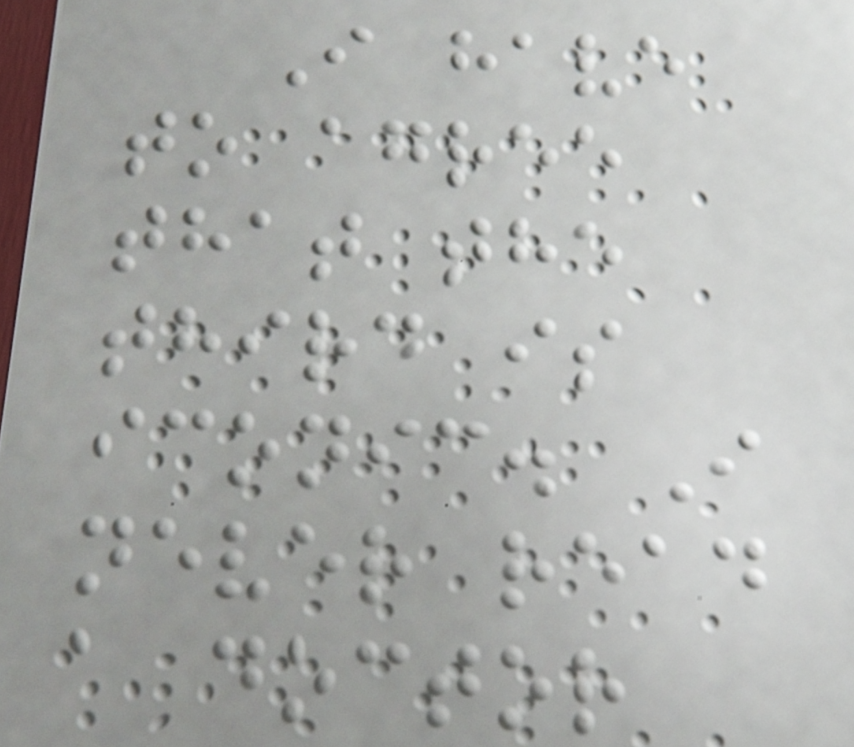I have
to agree
that the
third is
iconic. I
never read
a doctor
